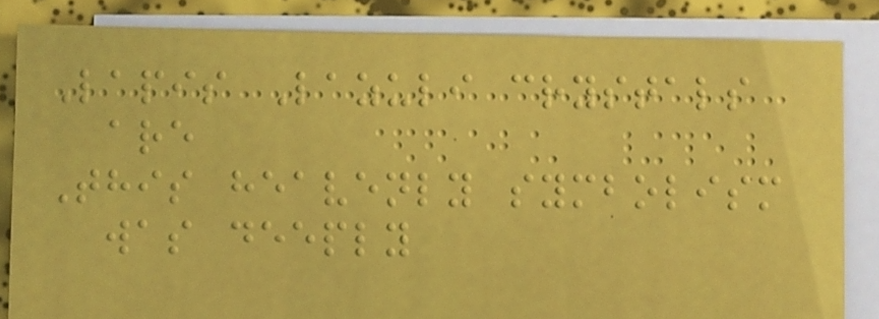Lapis Lazuli crystals
are
This heavenly symbolism
was deeply
